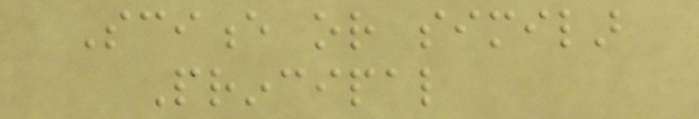Science or similar
Principal
